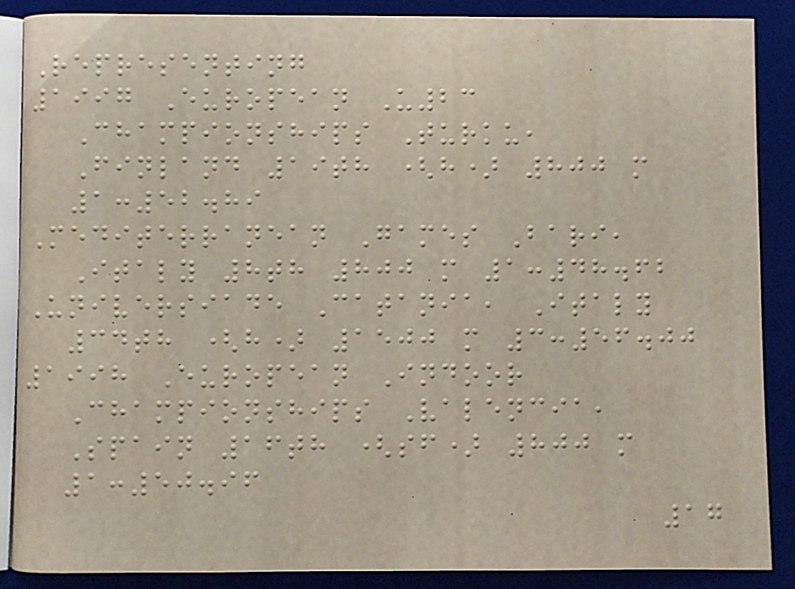Representing
1997 European U23
Championships Turku,
Finland 19th (h) 800 m
1:52.89
Mediterranean Games Bari,
Italy 8th 800 m 1:48.62
Universiade Catania, Italy
34th (h) 1500 m 3:56.00
1998 European Indoor
Championships Valencia,
Spain 16th (sf) 800 m
1:50.96
17
